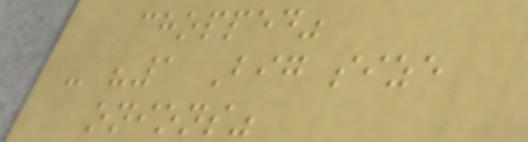chopped"
- "1 Big size
onions"
